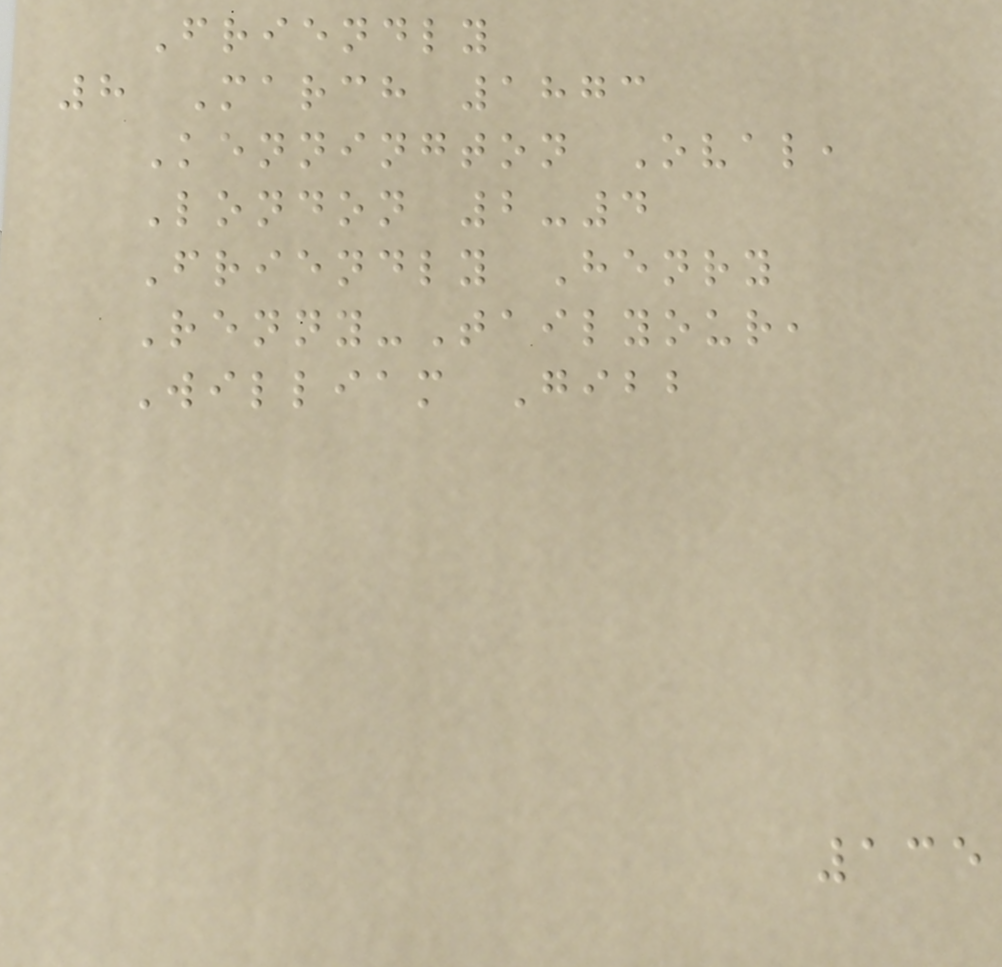Friendly
8 March 1873
Kennington Oval,
London 2-4
Friendly Henry
Renny-Tailyour,
William Gibb
135
